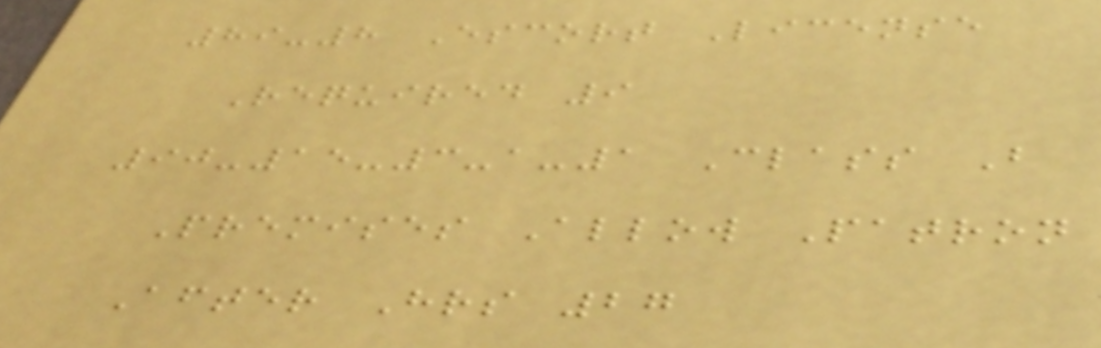89-8 Escort License
Required 9
90-15-3-a-1 Class B
Premises Allow Patron
After Hrs 27
